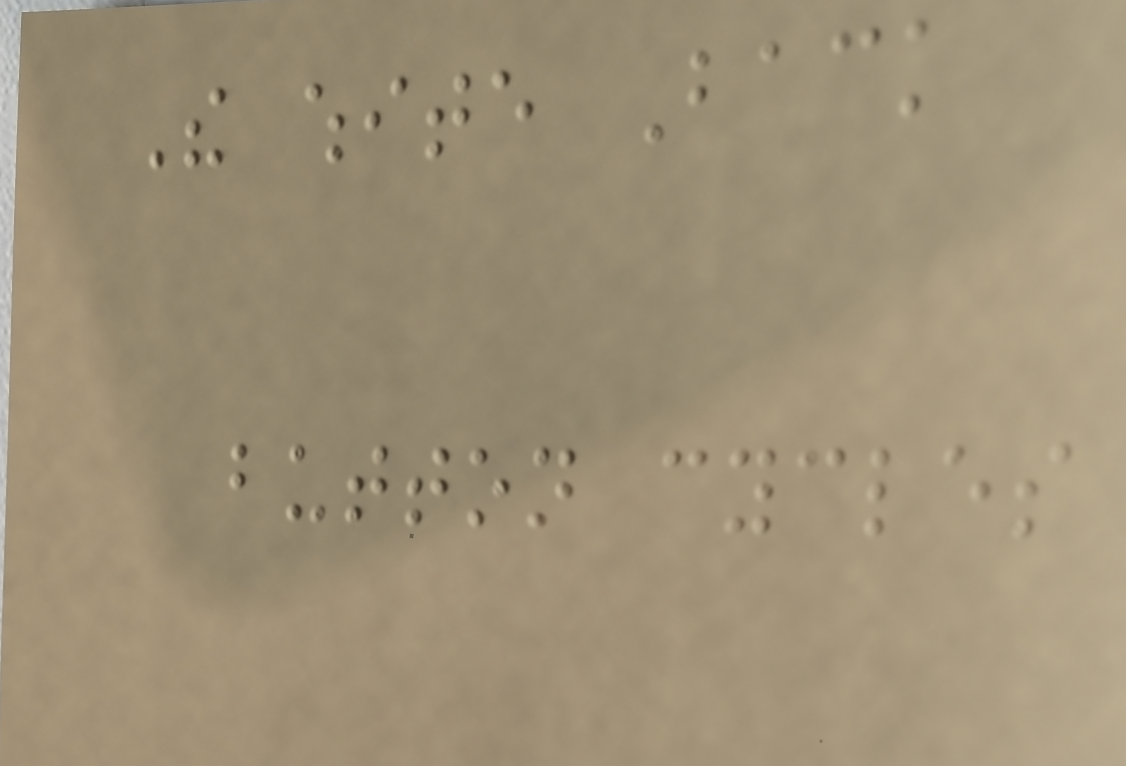The white Back
button cycles
